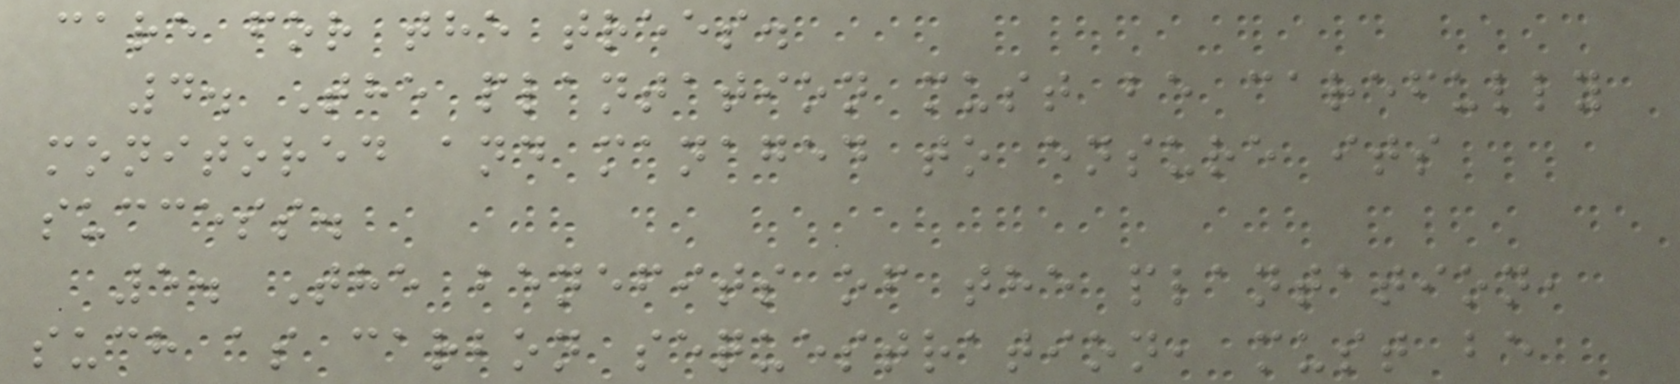care for the trees.
4. The plantation must be carefully
monitored and managed to ensure its
success.
5. The benefits of the plantation,
such as carbon sequestration, must be
